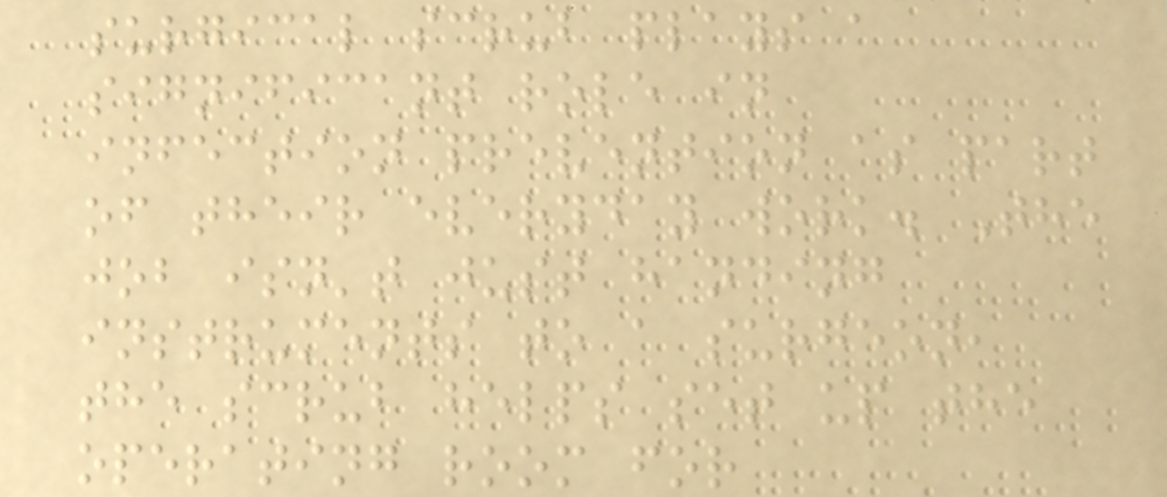surgical scrub plays a
significant role in
infection prevention as part
of their everyday work. The
job isn't just handing
instruments to a surgeon,
the scrub helps set up the
operating room for
